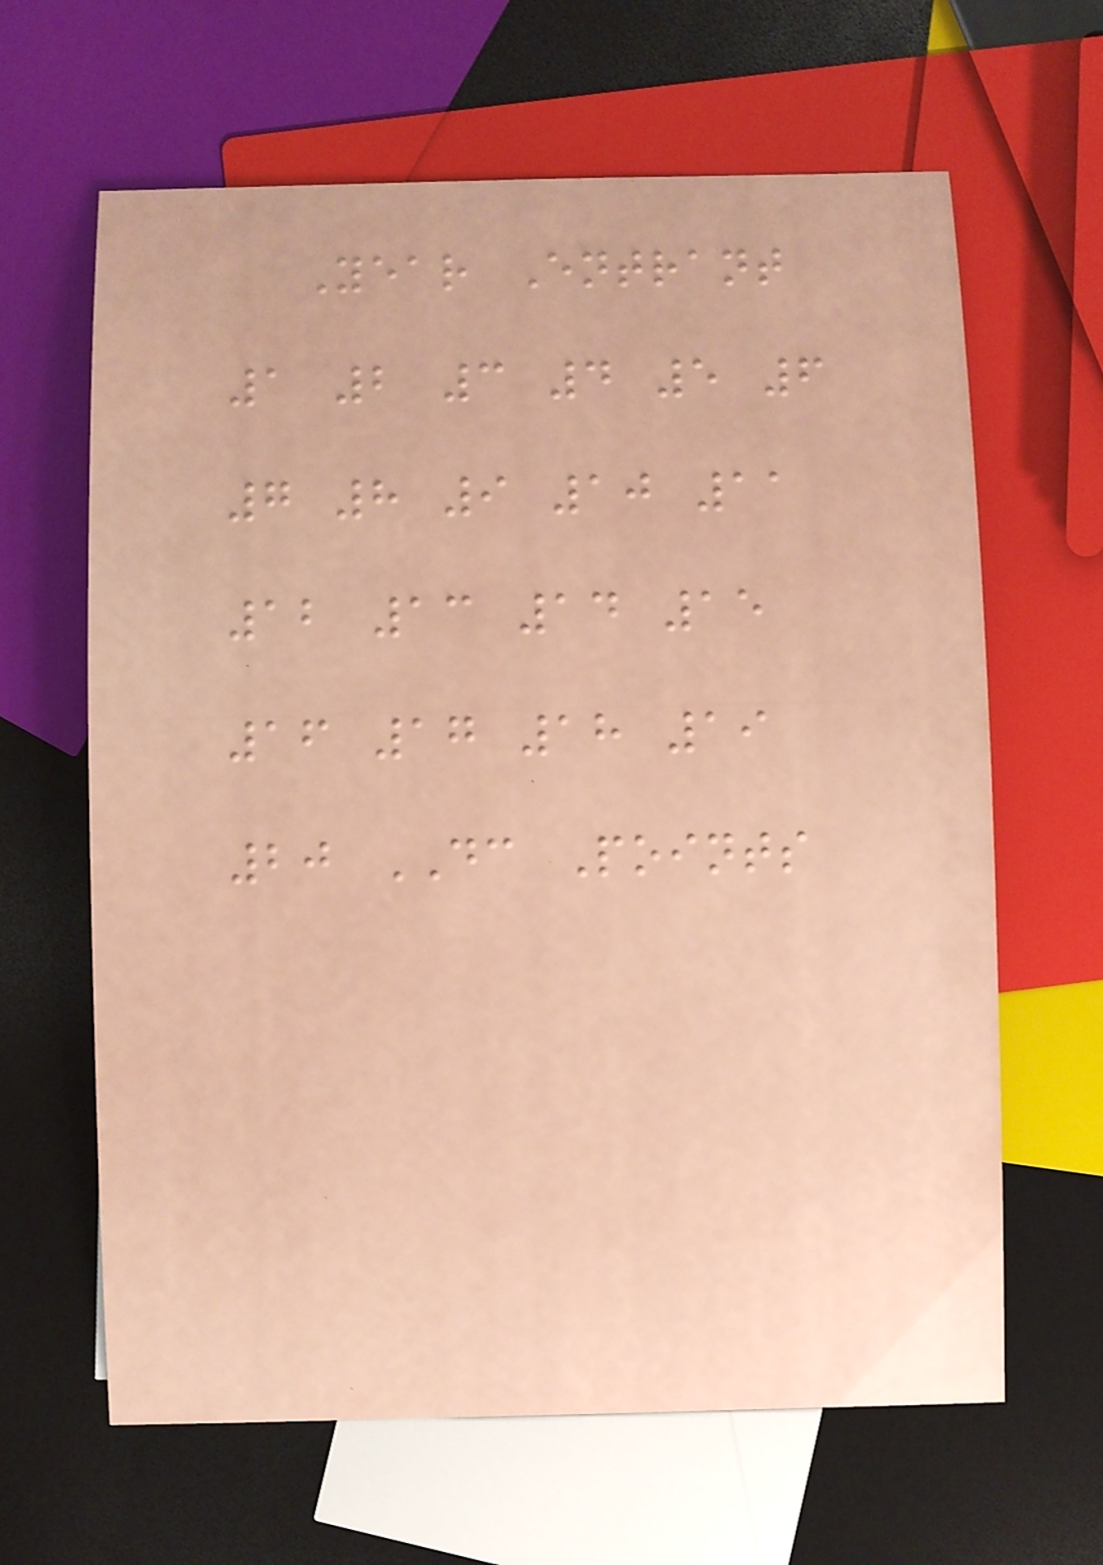Year Entrant
1 2 3 4 5 6
7 8 9 10 11
12 13 14 15
16 17 18 19
20 DC Points
